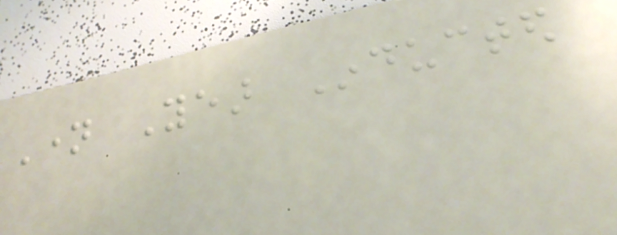Name Year Inducted
